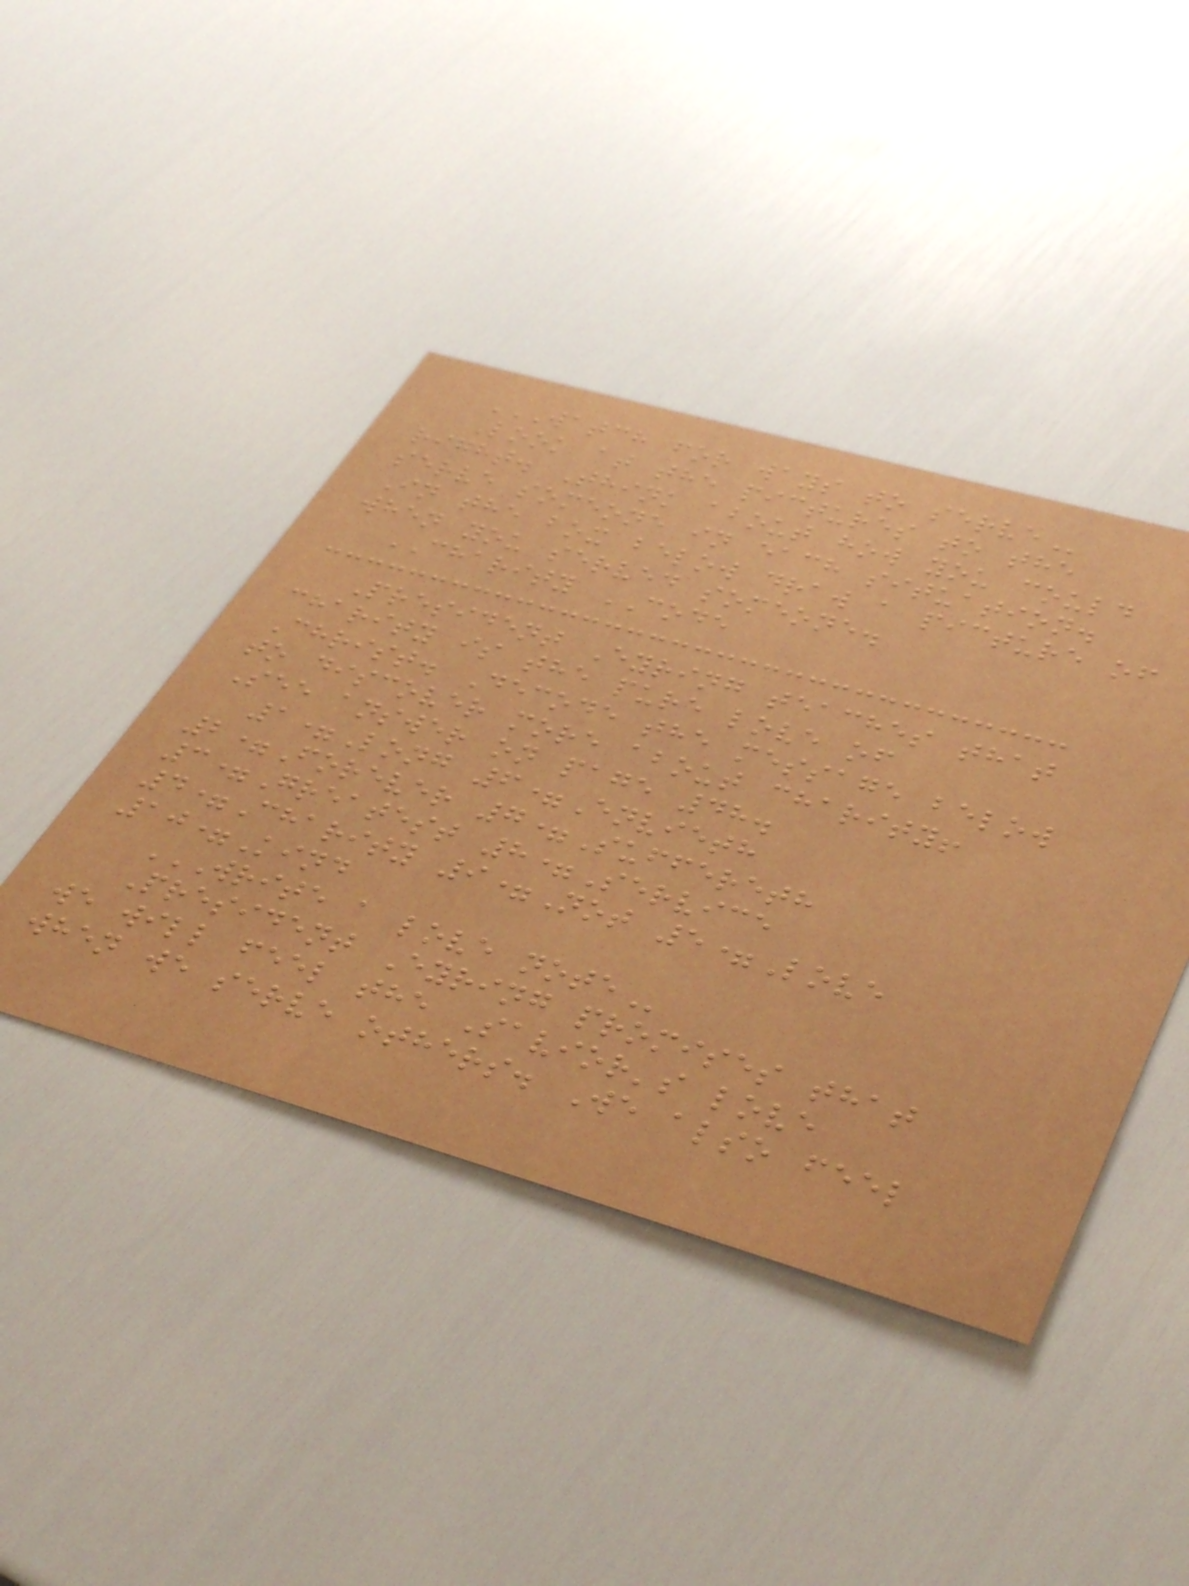WATCH FOR WAYS TO SERVE
Look at the pictures to the
right. Think about how you could
serve someone in each situation.
In the box below draw a picture of
when you served someone.
CHARITY CODE
President Eyring teaches that
charity is the pure love of
Christ. Decode the message below
to discover more about charity!
See answer on page 48.
1=Long 6=Envieth
2=Forever 7=Suffereth
3=Greatest 8=Service
4=Charity 9=Not 5=Love
10=Kind
WRITE A LOVE NOTE
President Eyring promises that
we will feel the Savior's love
when we serve others. We also feel
